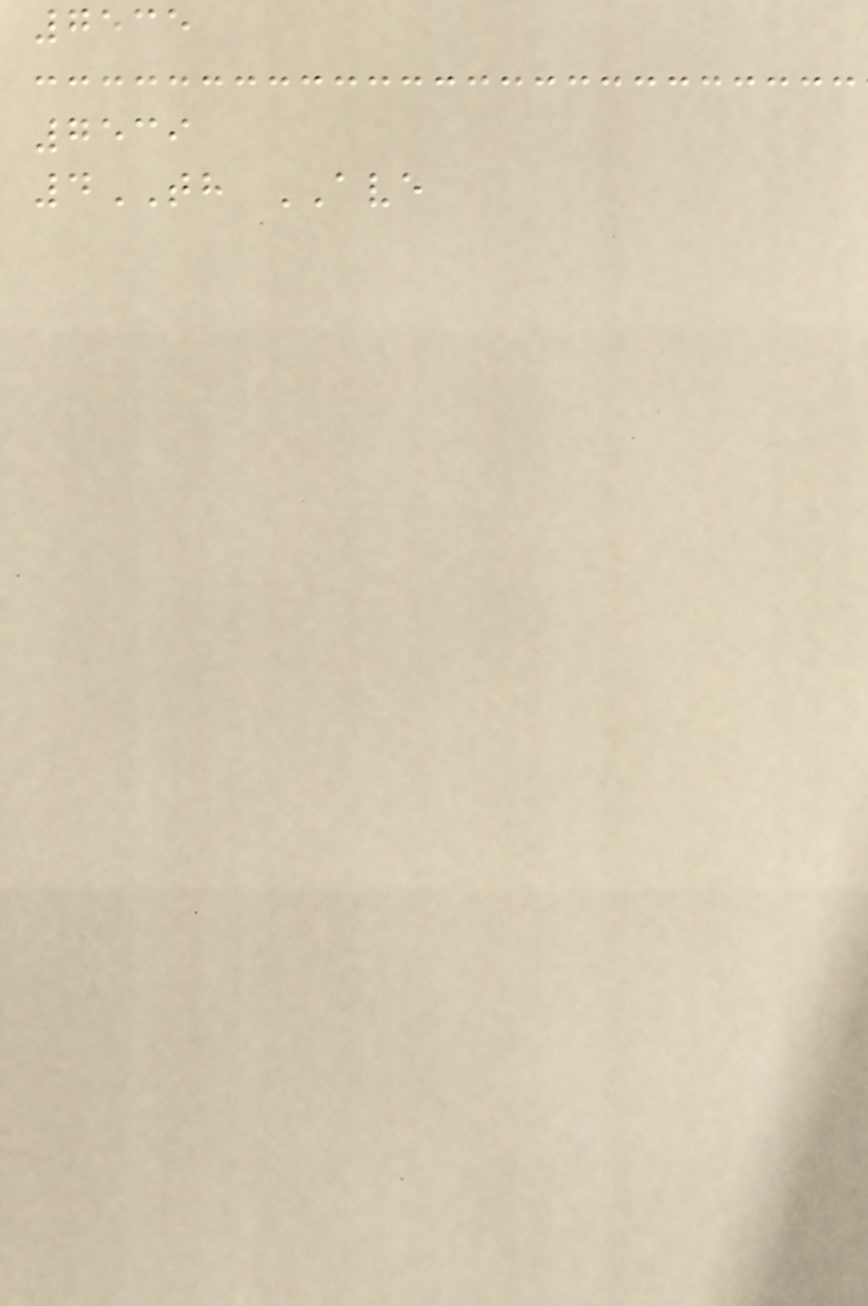7535
7539
4TH AVE
